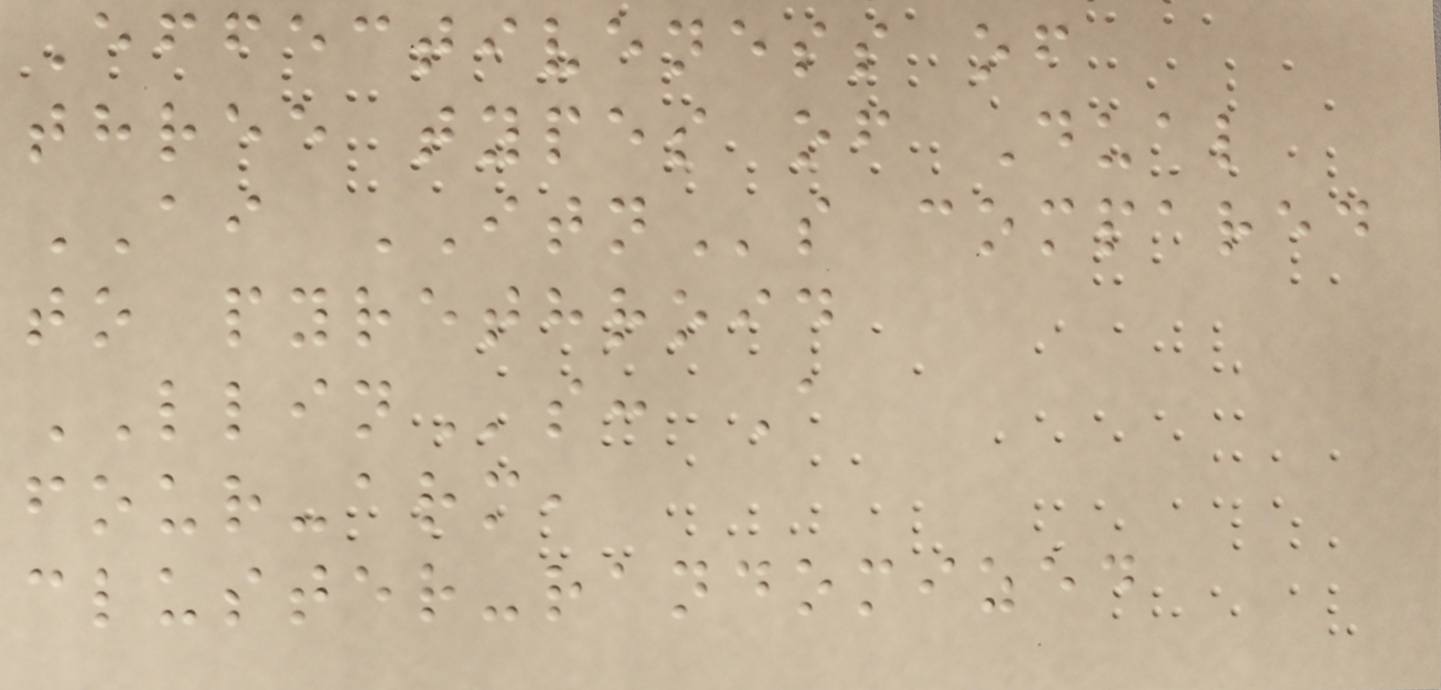Effectiveness of
three types of Dual
AI ITNs compared
to pyrethroid
LLINs: A
four-arm,
cluster-randomized
